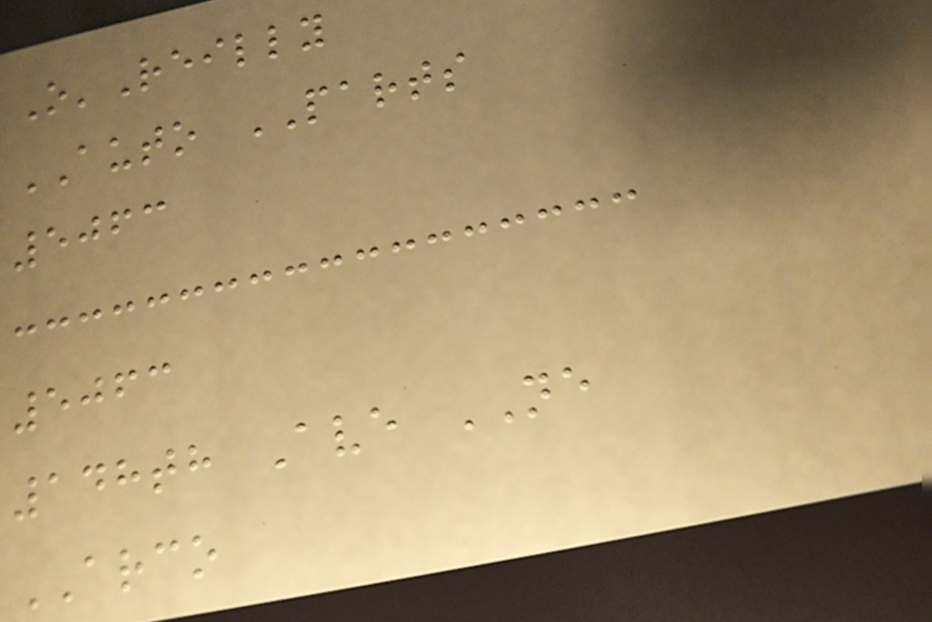O'Reilly
AUTO PARTS
5063
5063
148th Ave NE
ARCO
